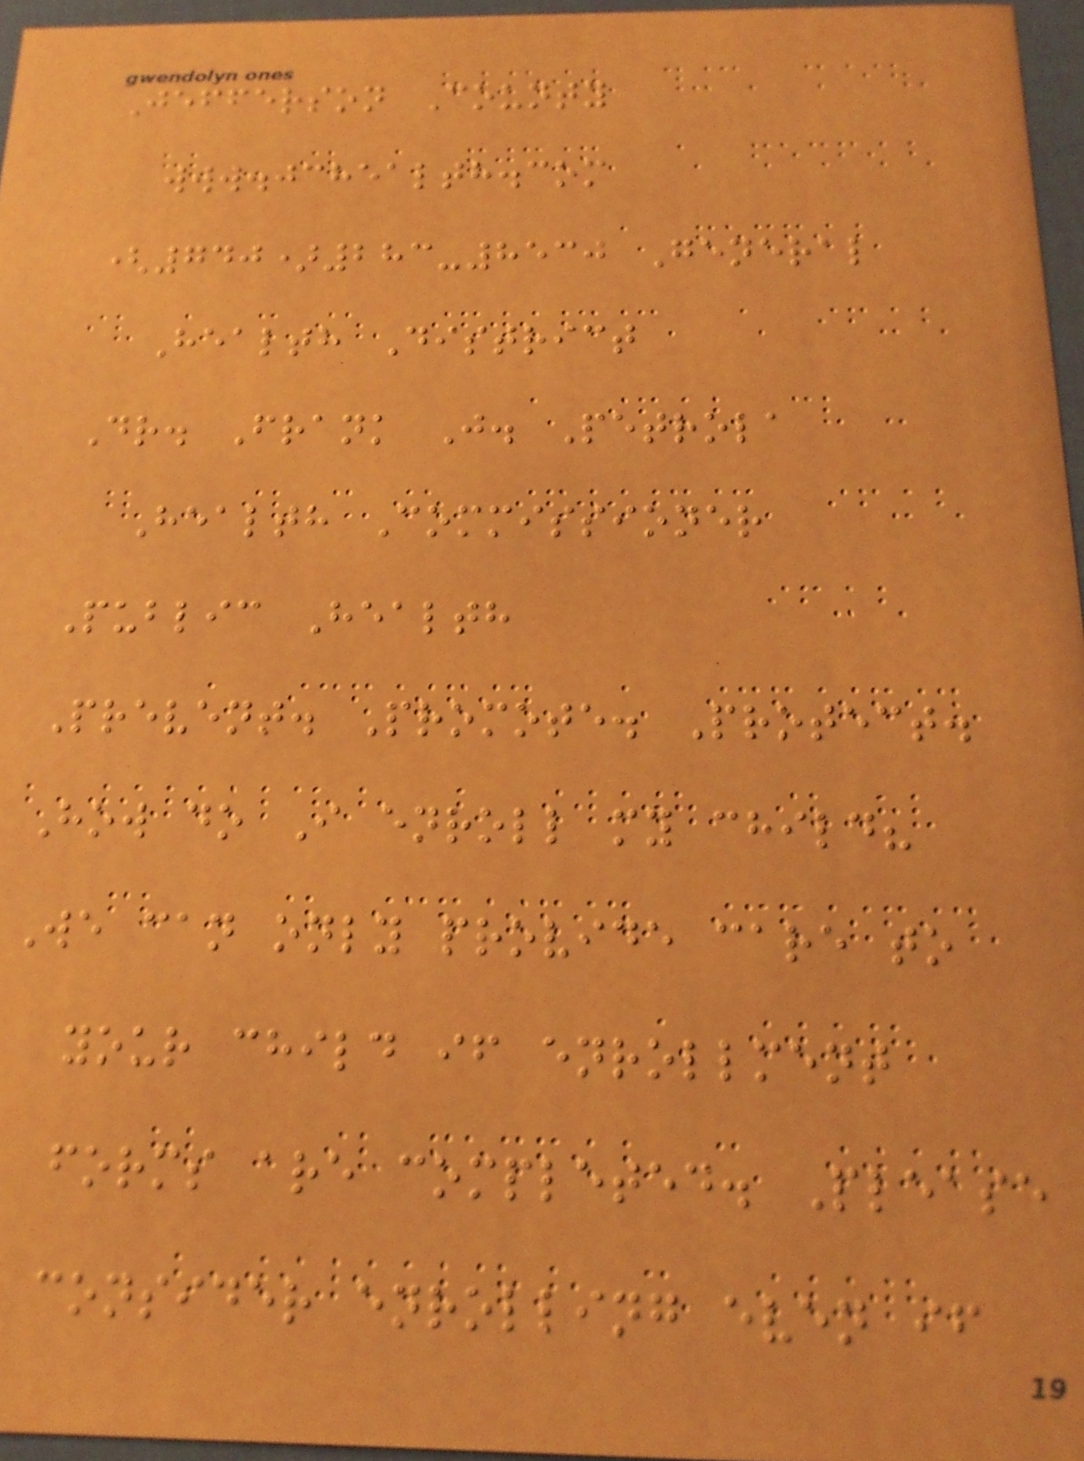Jefferson County
www.jchealth.com
(740)283-8530 General
Health District
Dr. Frank J. Petrola
Health Commissioner
Public Health
Prevent. Promote. Protect.
How do I enroll my child?
We can only provide care to
your child if enrollment
forms are completed. Please
consider enrolling even if
